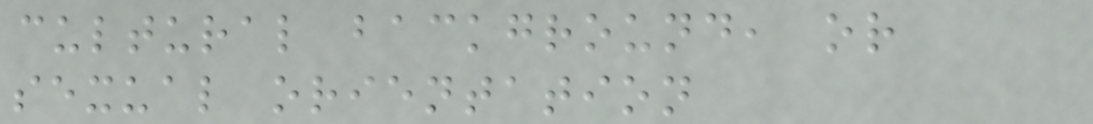cultural background, or
sexual orientation
